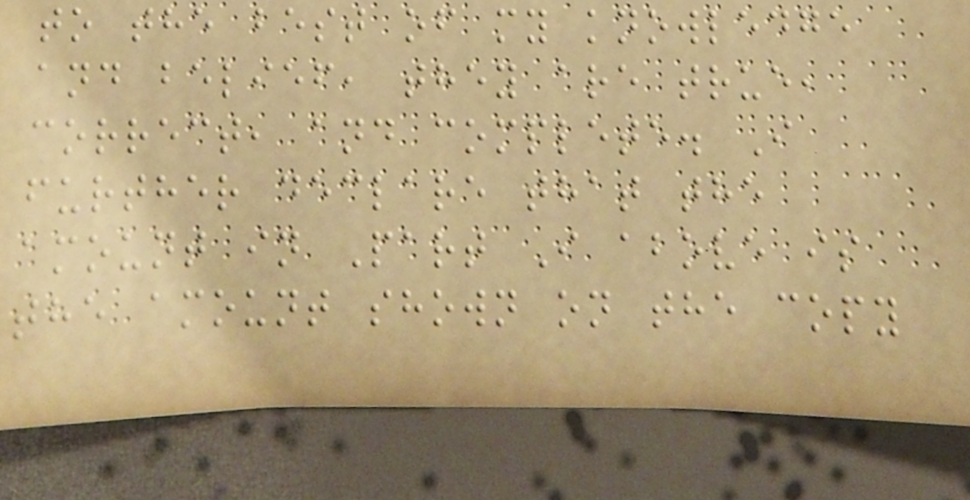to the best of my knowledge
and belief, they are true,
correct, and complete. I
further declare that the
amount in Part I above is
the amount shown on the copy
